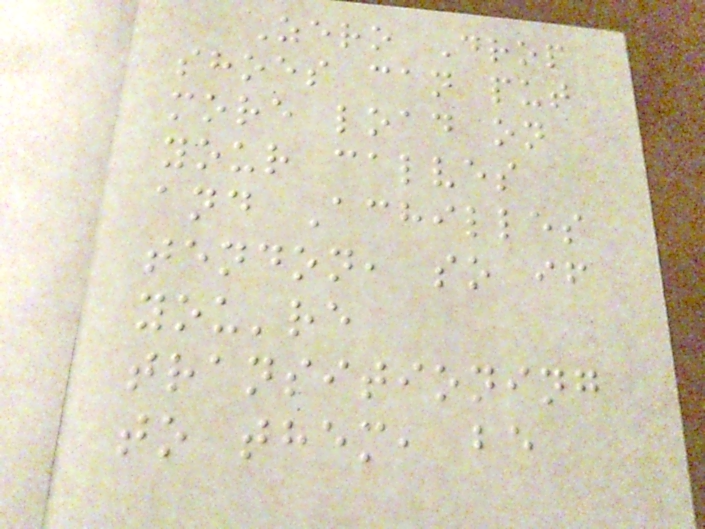Zero Drop
shoes can put
more load on
your calves
and Achilles
tendon, so if
you're
transitioning
to them, be
